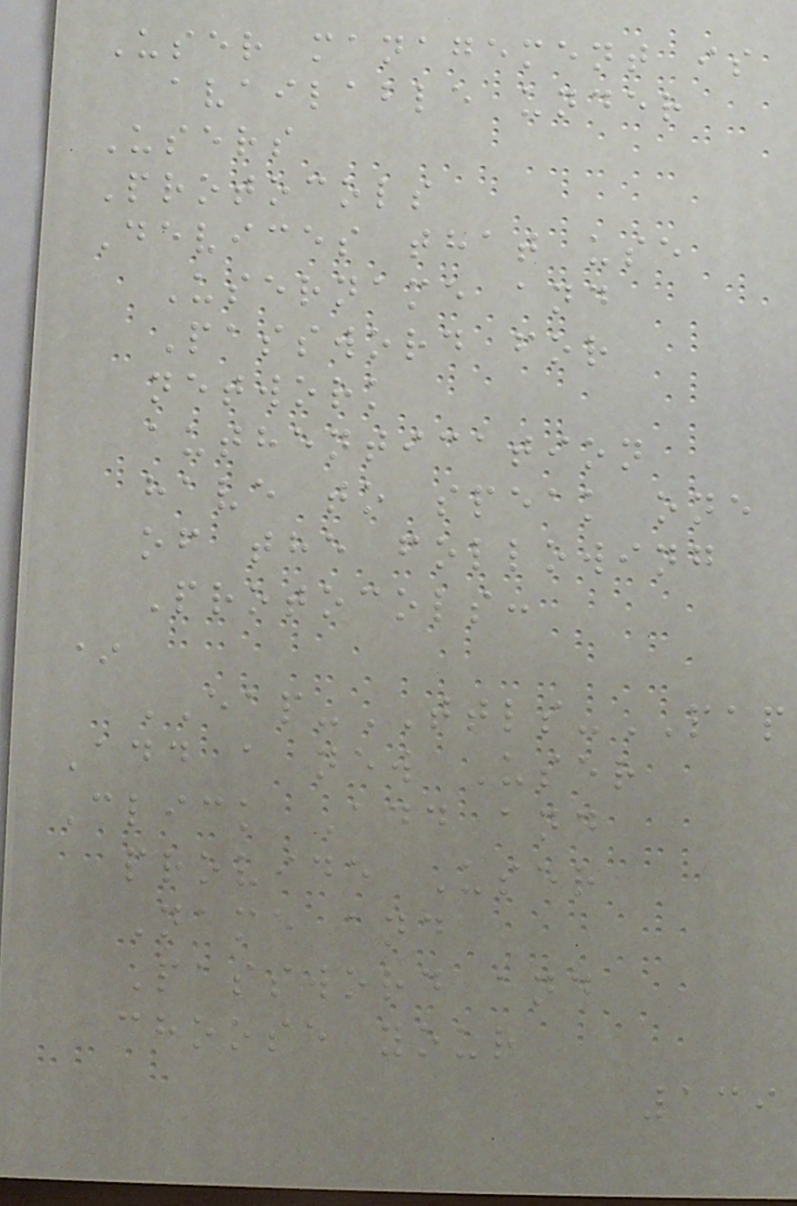User management is
available under
Users
Protocols
Devices that use
Username and
Password for
network
authentication
have to speak one
of the following
Protocols:
*
EAP-TTLS-PAP
Add a new User
Click Add and
provide User
Name and
Password and
choose your
139
